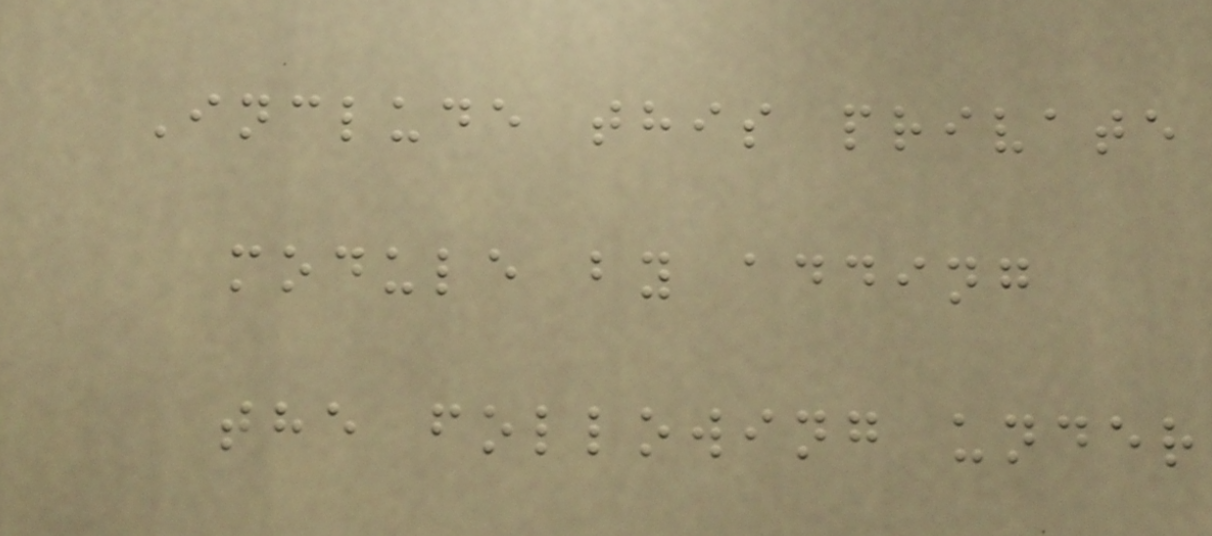Include this private
module by adding
the following under
